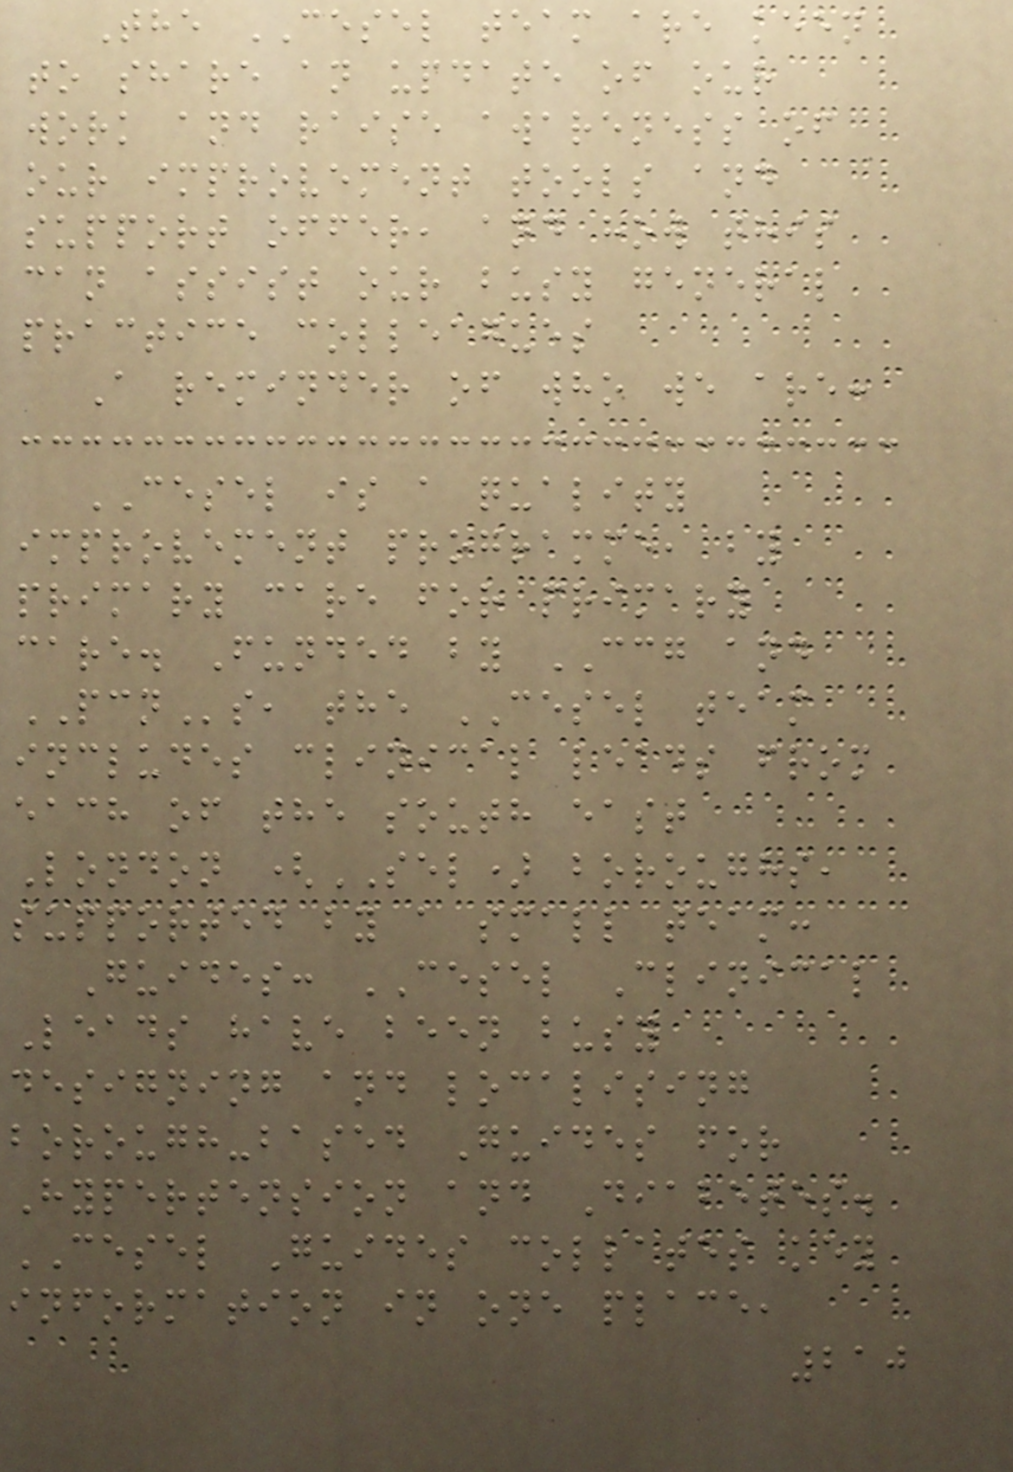The CESEL team are keen
to share an update of our
work and raise awareness of
our improvement tools and
support offer, and how this
can assist our busy general
practice colleagues
A reminder of who we are:
CESEL is a quality
improvement programme, by
primary care for primary
care. Funded by CCG and
PCNs, the CESEL team
includes clinical leads from
each of the south east
London (SEL) boroughs,
supported by a small team:
Guides: CESEL Clinical
Leads have been busy
designing and localising
borough-based Guides for
Hypertension and Diabetes.
CESEL Guides collates key
information in one place,
210
